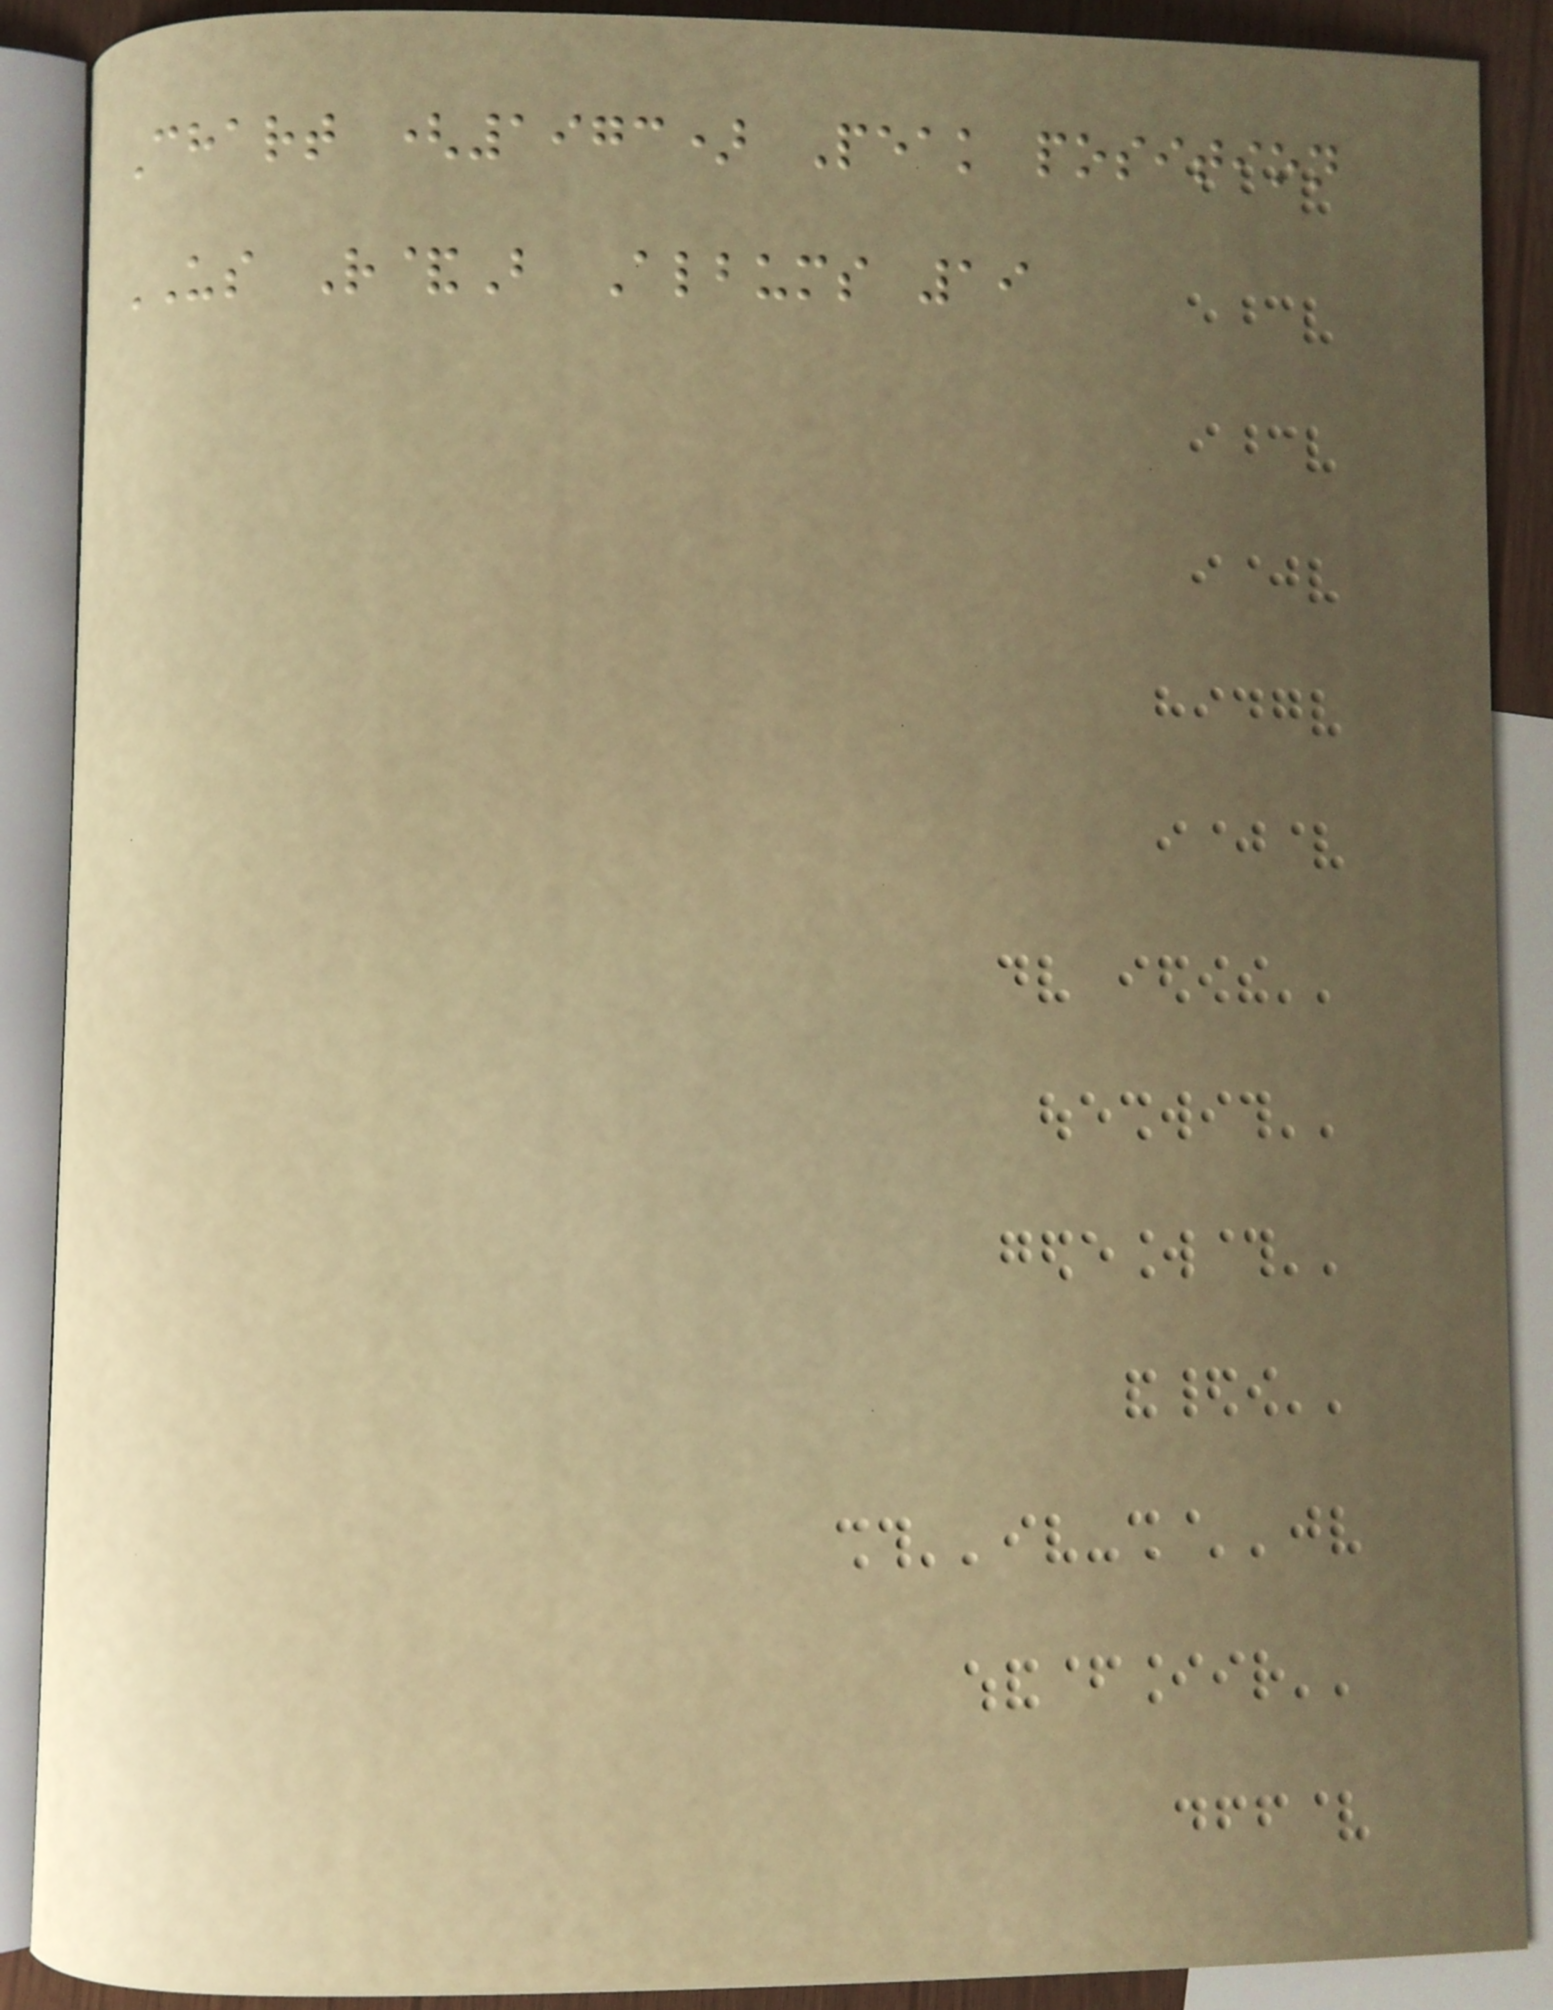Chart (1973) Peak position
US R&B Albums 19
